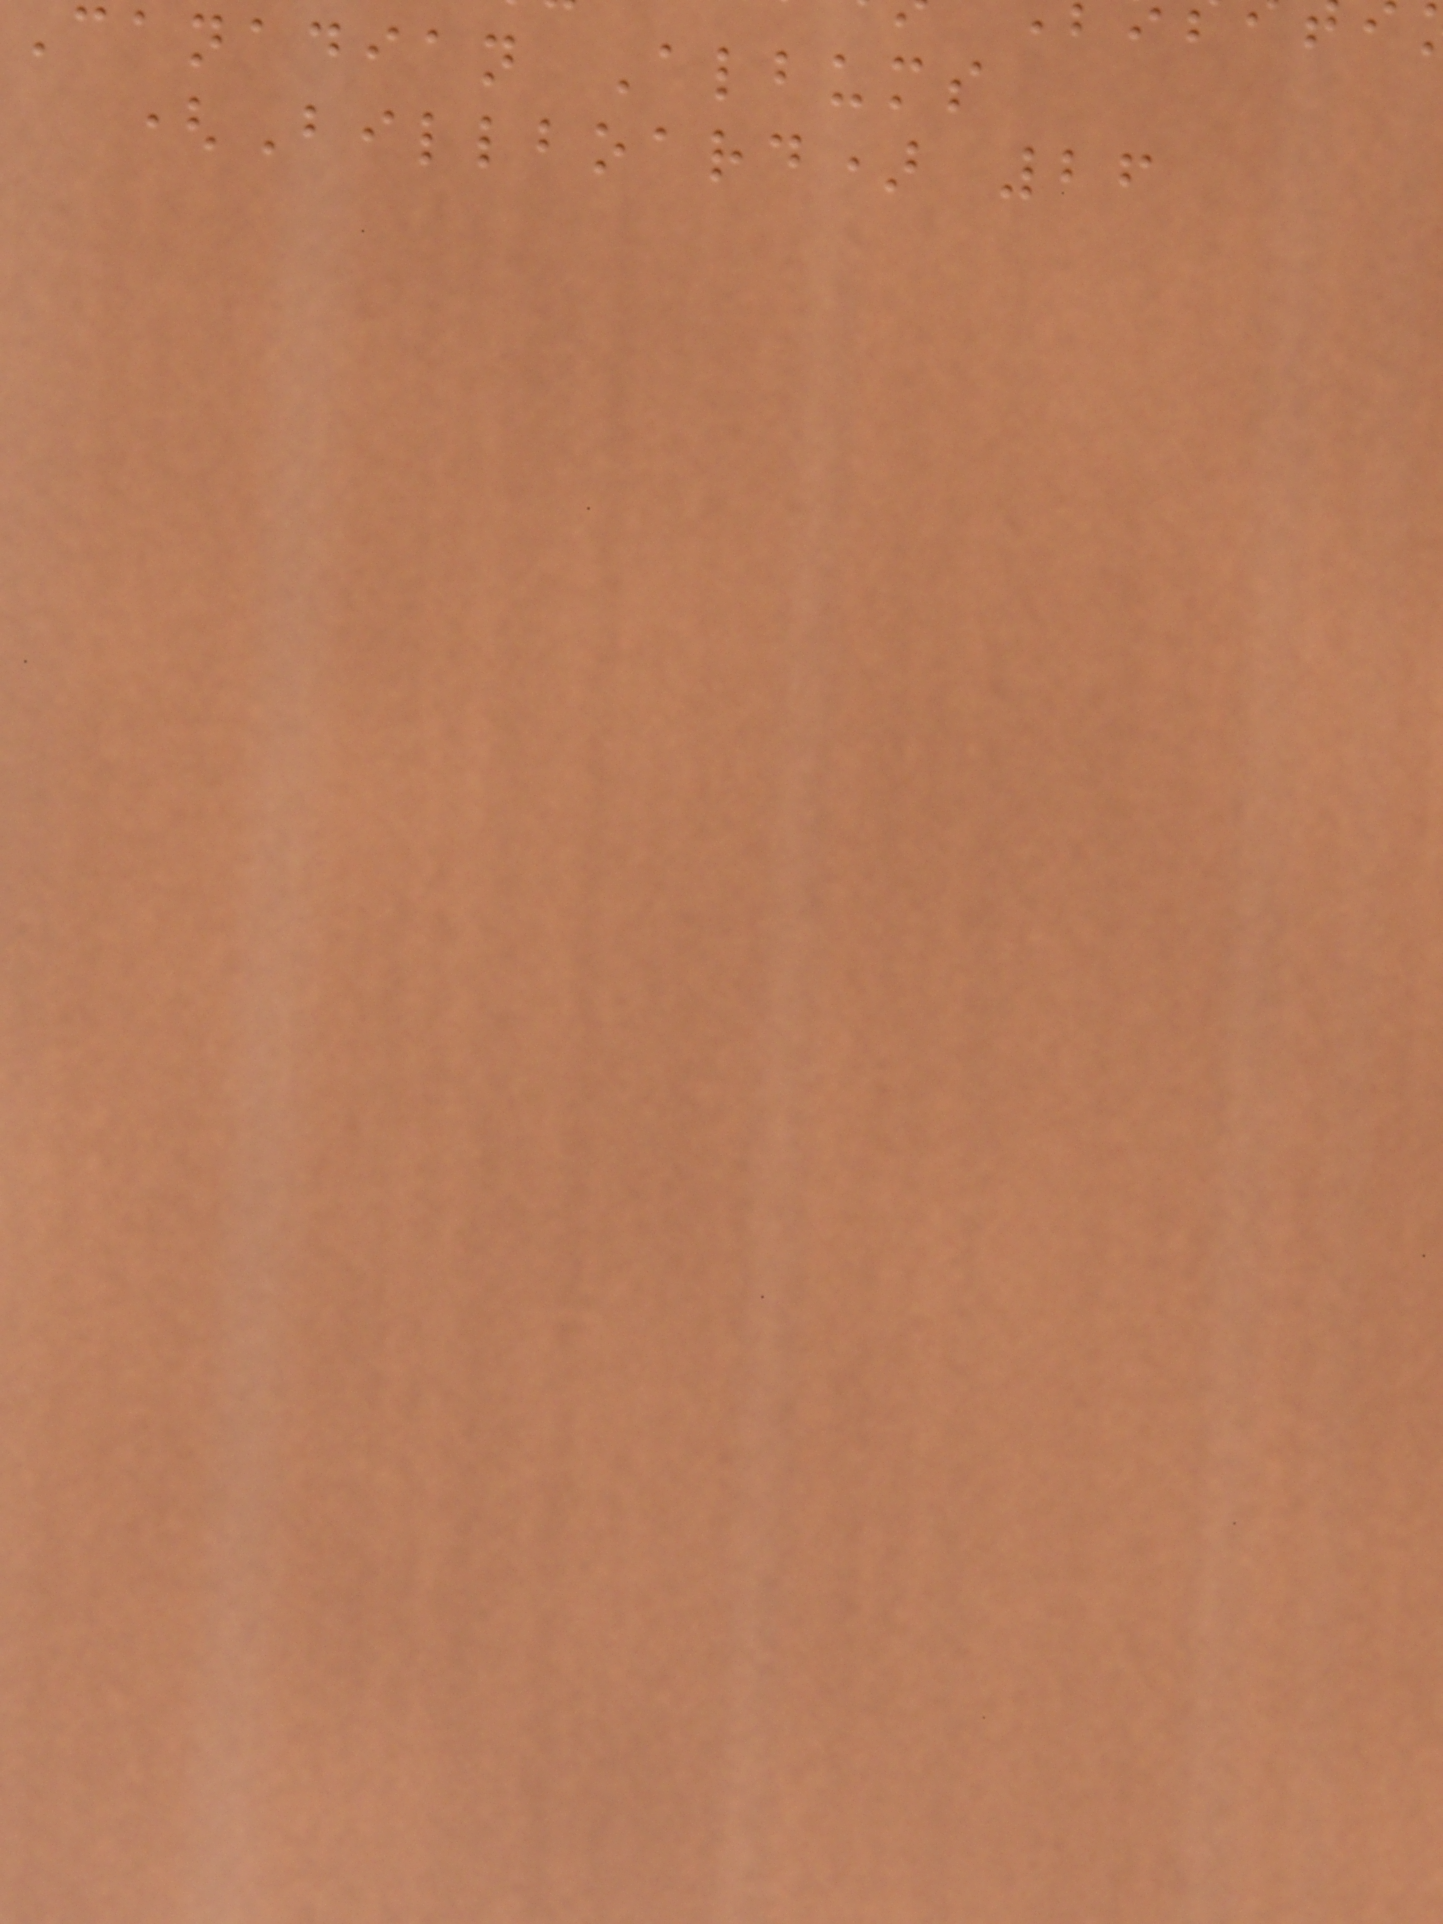Canadian Albums
(Billboard) 26
